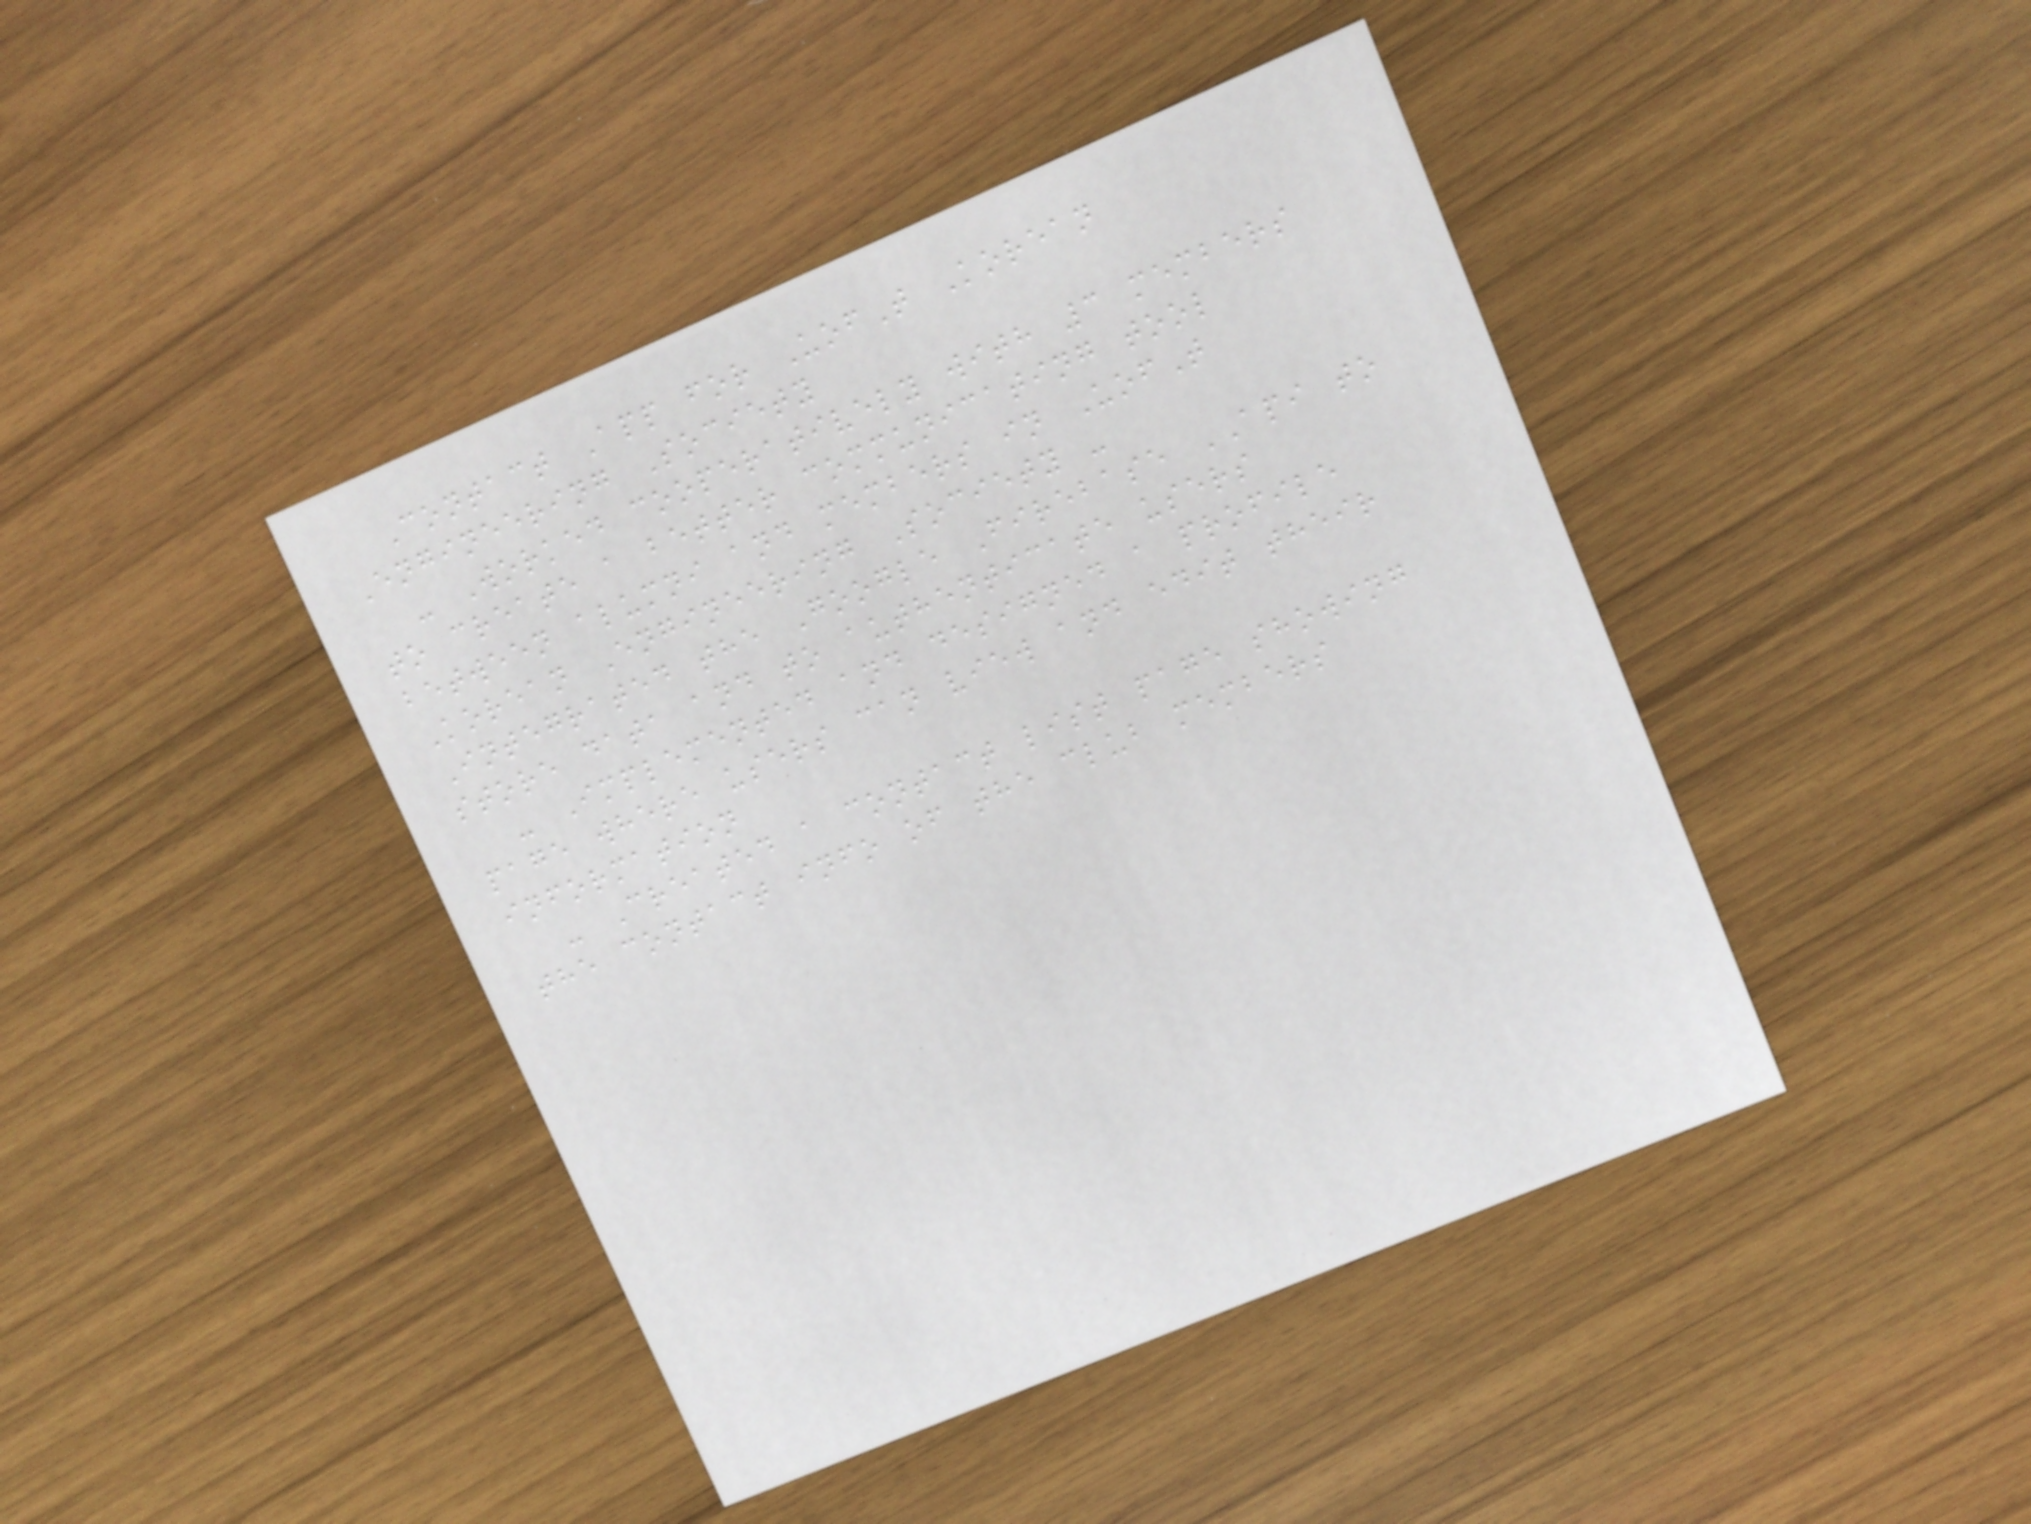Contact App for UofT Korean
Engineering Society
- Worked cooperatively with 3 members
to create a better communicating tool
between alumni and members in UofT
Korean Engineering Society -
Integrated the Google Firebase API to
store data and to authenticate users
- Implemented and designed a profile
page where users can view and edit their
information
- Created a contact list page showing
the contact info of the club members
